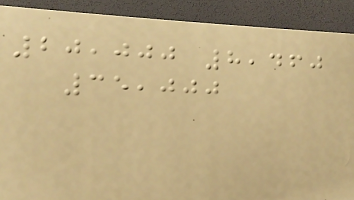20,000 8,460
35,000
